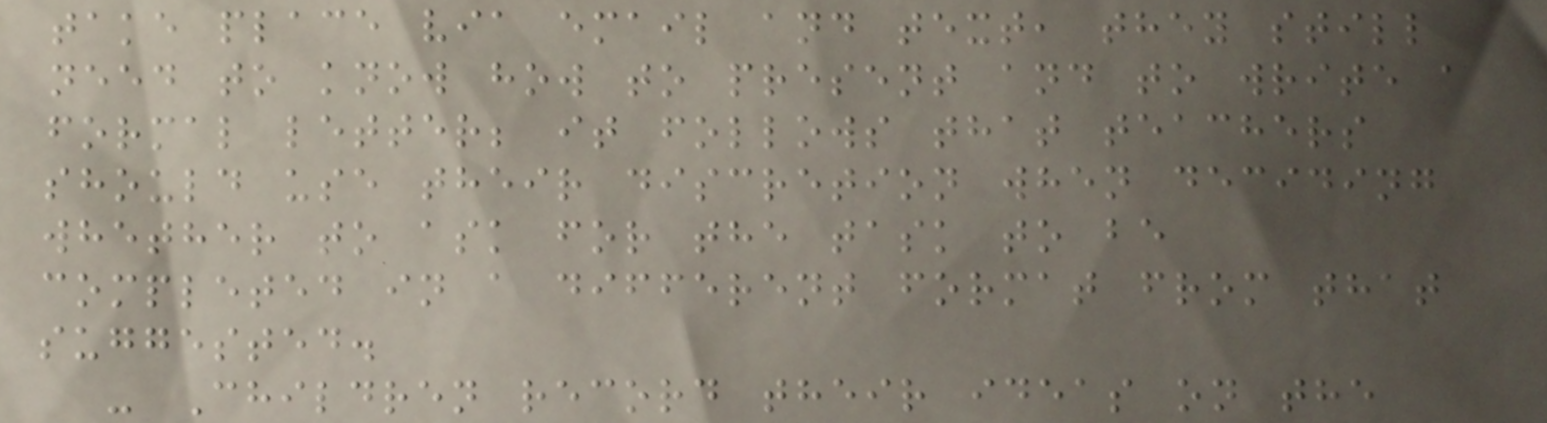take place via email and text, they still
need to know how to present and to write a
formal letter; it follows that teachers
should use their discretion when deciding
whether to ask for the task to be
completed in a different format from that
suggested.
- Children record their ideas on the
